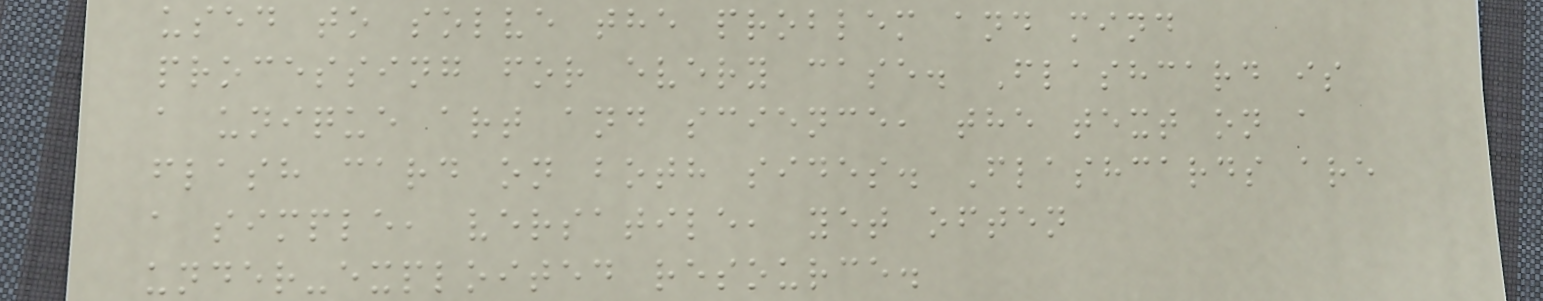used to solve the problem and mind
processing for every case. Flashcard is
a unique art and science, the text on a
flash card on both sides. Flashcards are
a simple, versatile, yet often
under-exploited resource.
